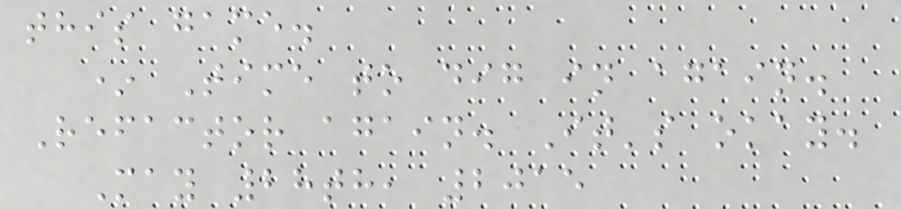this game.
* Time to dig in again.
Refactor again. It's okay.
May 28th, 2015
